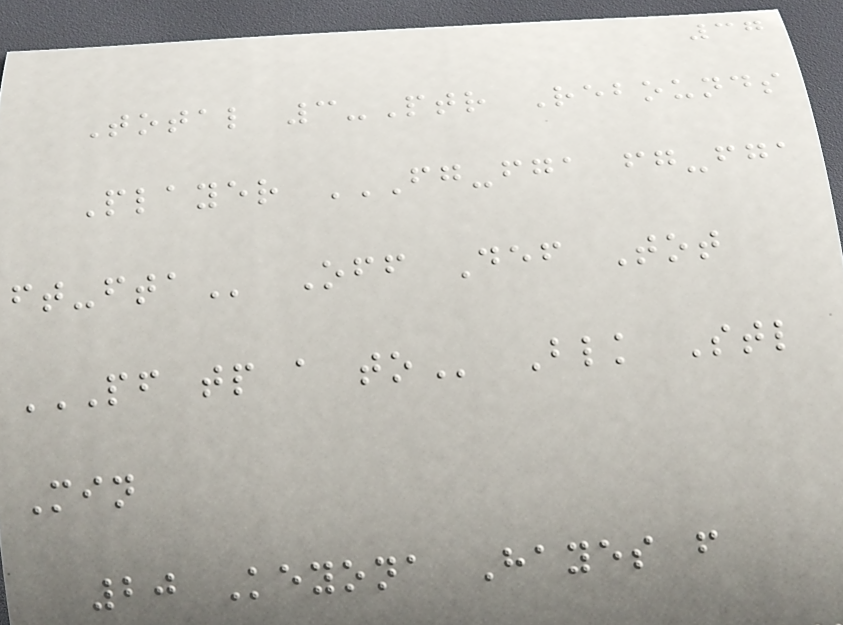37
Total 3-Ptr Rebounds
Player FG-FGA FG-FGA
FT-FTA Off Def Tot
PF TP A TO Blk Stl
Min
20 Keyona Hayes f
